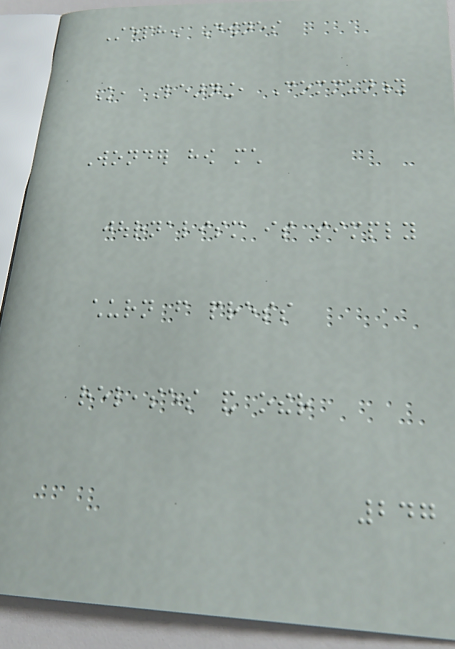Stephen Downes
Knowledge, Learning, Community
Wonder how much
journalism is simply
churn from press
releases and other
247
